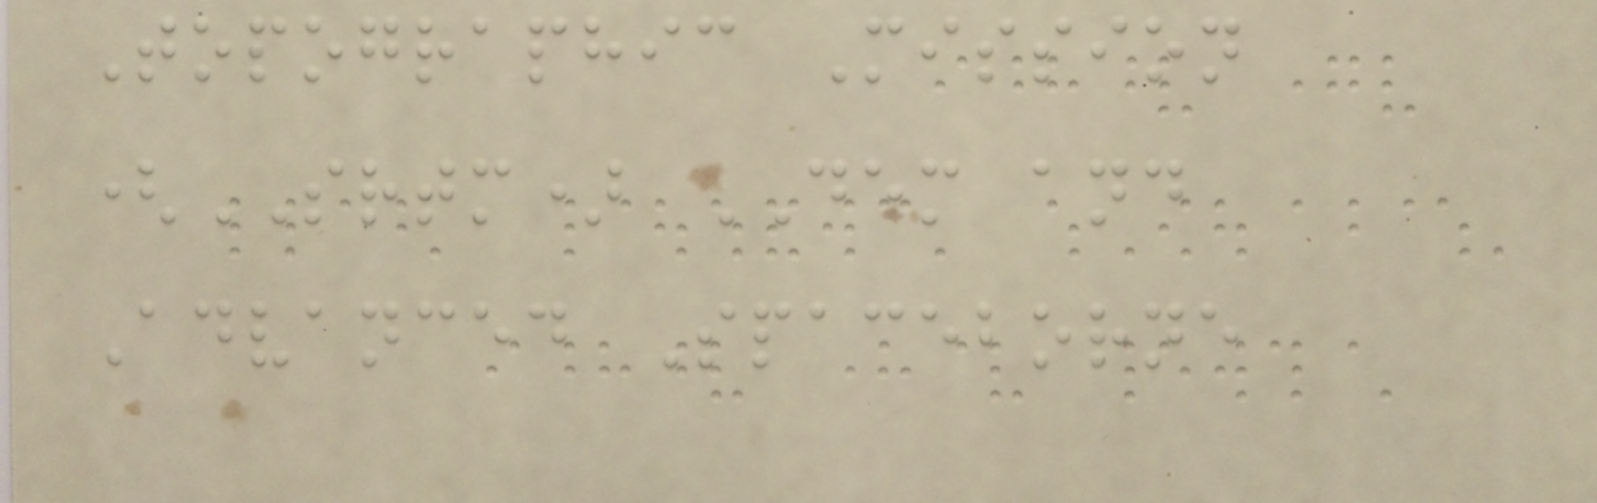Topographic Mission
(SRTM) DEM and
Advanced Spaceborne
